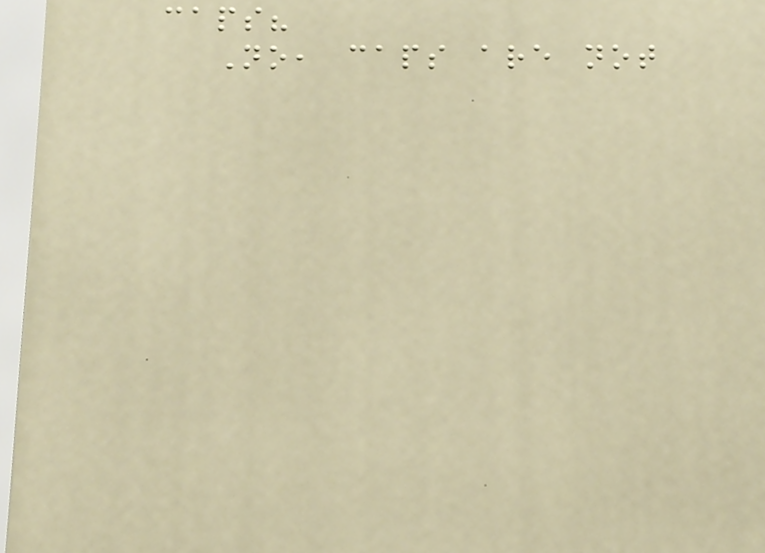caps?
No, caps are not
